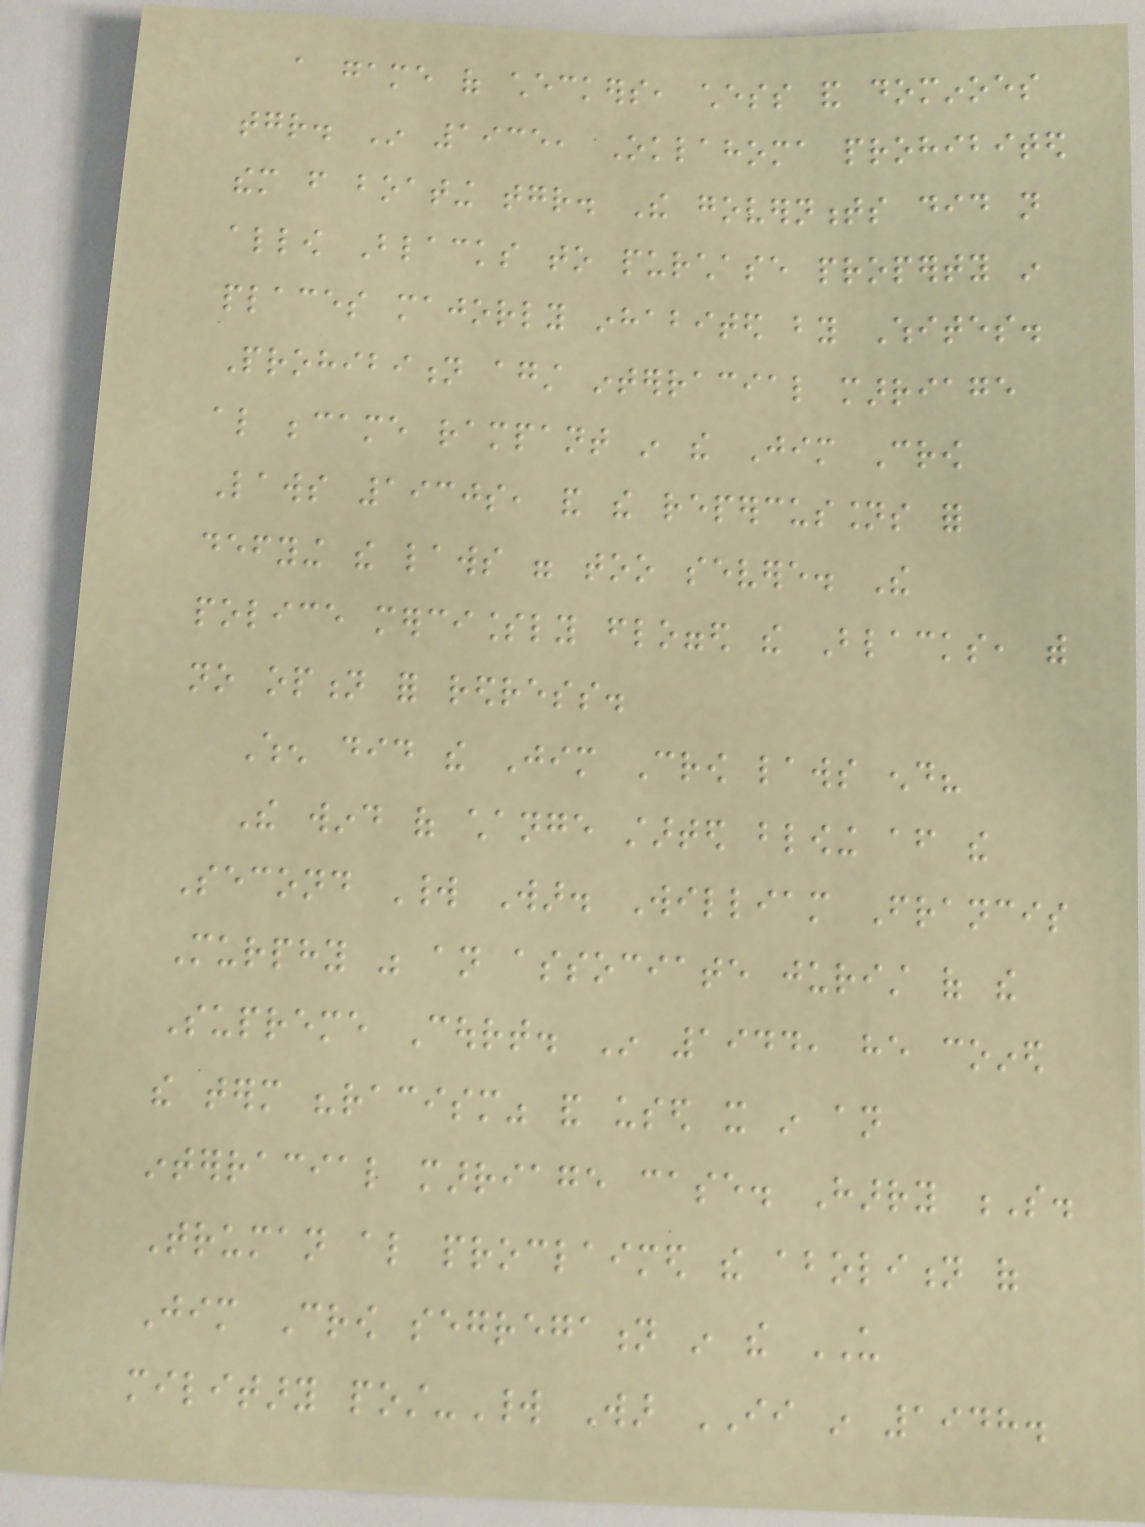a game of checkers, chess and dominoes
together. In 1935, Oklahoma prohibited
them from boating together. The governments did not
allow Blacks to purchase property in
places majorly inhabited by Whites.
Prohibition against interracial marriage
also became rampant in the Jim Crow
Laws 1930s, and the repercussions for
defying the laws were too severe. The
police mercilessly flogged the Blacks, with
no option for redress.
When did the Jim Crow laws end?
The wind of change started blowing after the
Second World War. William Francis
Murphy was an associate jurist of the
Supreme Court. In 1944, he coined
the term "racism" and used it in an
interracial marriage case. Harry S.
Truman also proclaimed the abolition of
Jim Crow segregation in the US
military post-World War II in 1948.
